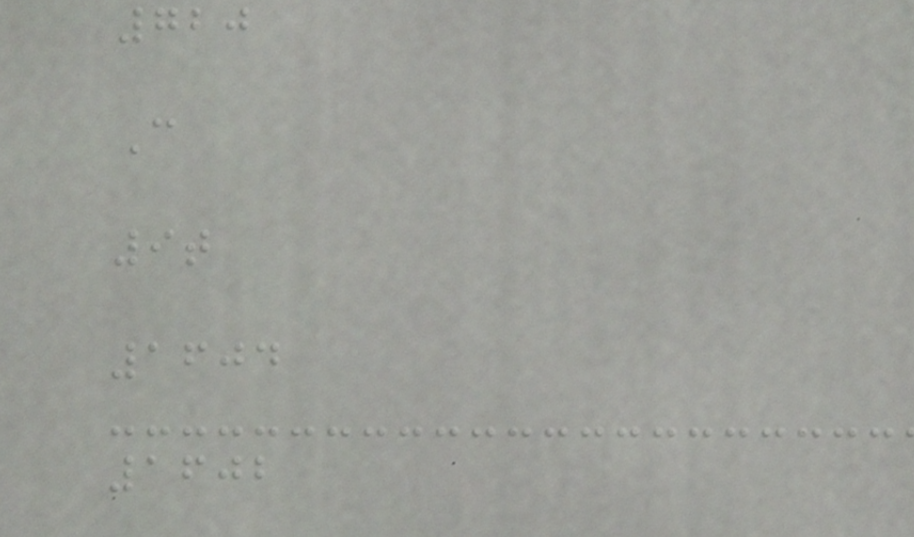720
C
9t
1604
1602
